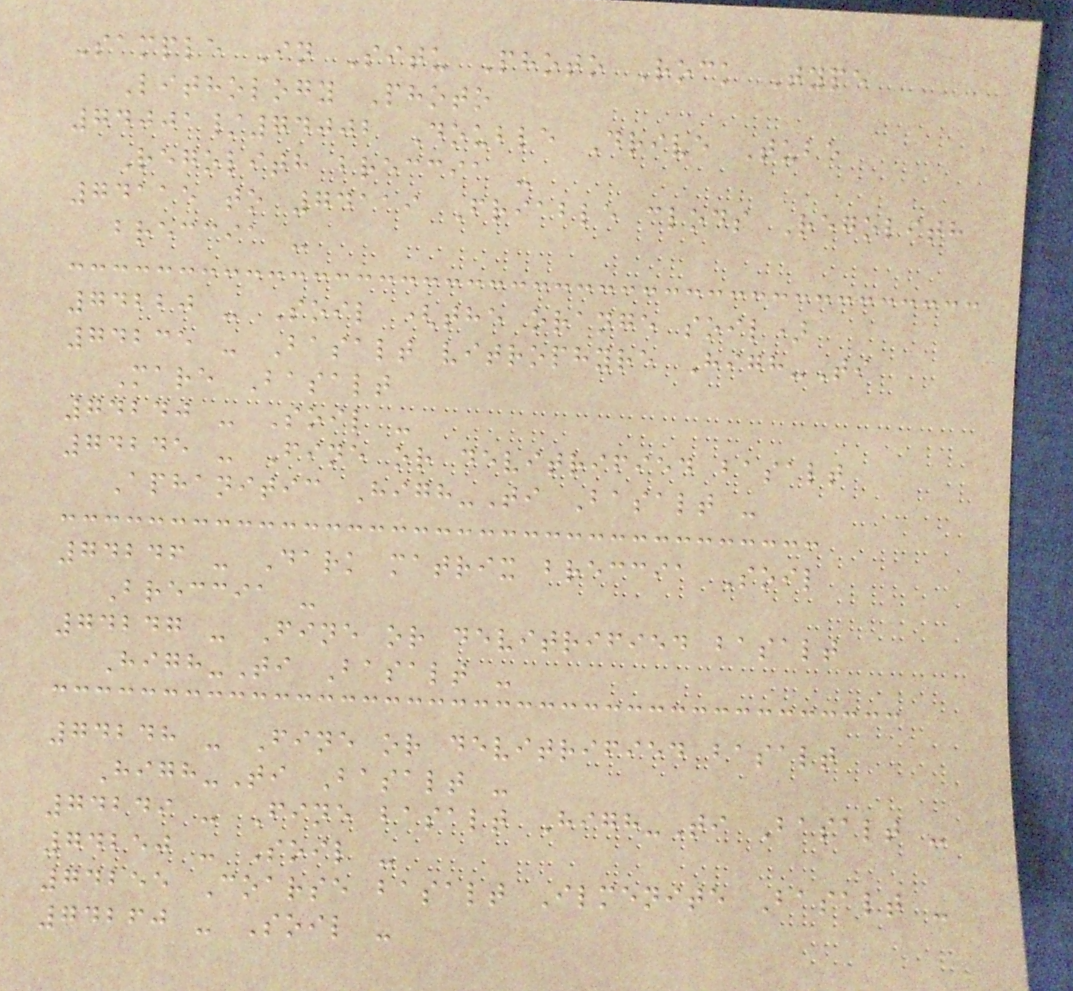Sample In Situ Photo Rock Type
Lithology Photo
74001/74002 Double Drive Tube
Regolith breccia -
74115 to 74119 Friable clods Regolith
breccia -
74220 - Soil (the orange soil)
74235 - Basalt vitrophyre High-Ti
Mare Basalt
74240 - Soil -
74245 - Fine or devitrified basalt
Aphanitic High-Ti Basalt -
74246 - Dark matrix breccia Soil
Breccia -
74247 - Fine or devitrified basalt
High-Ti Basalt -
74248 - Fine or devitrified basalt
High-Ti Basalt -
74249 - Fine basalt High-Ti Basalt -
74250 - Soil -
74255 Coarse basalt Ilmenite Basalt -
74260 - Soil -
